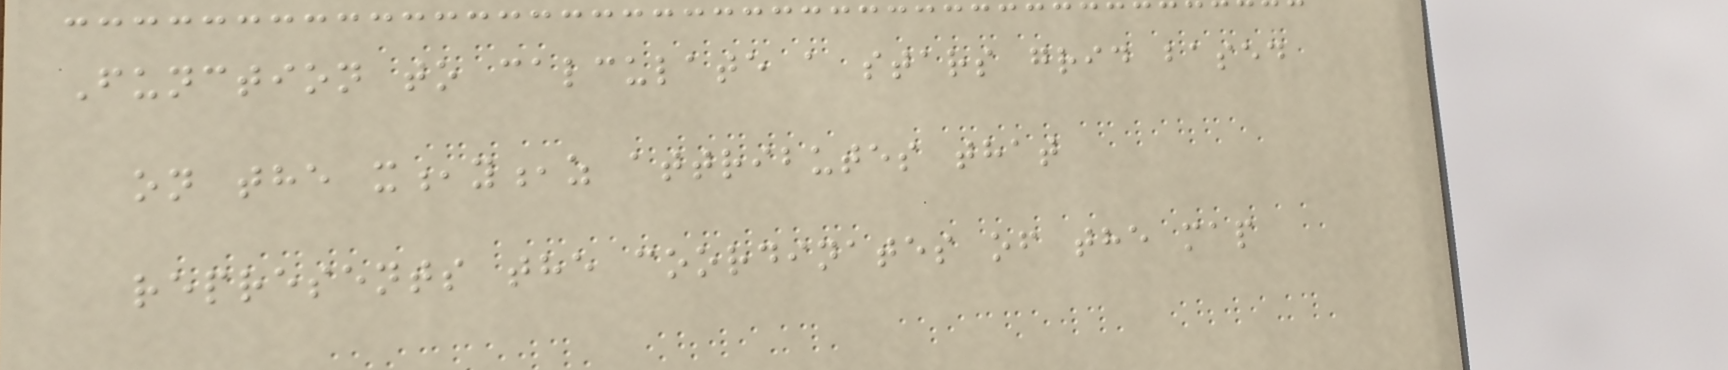Function to calculate a stars grid based
on the x,y,z attributes that
represents the coordinates of the map
